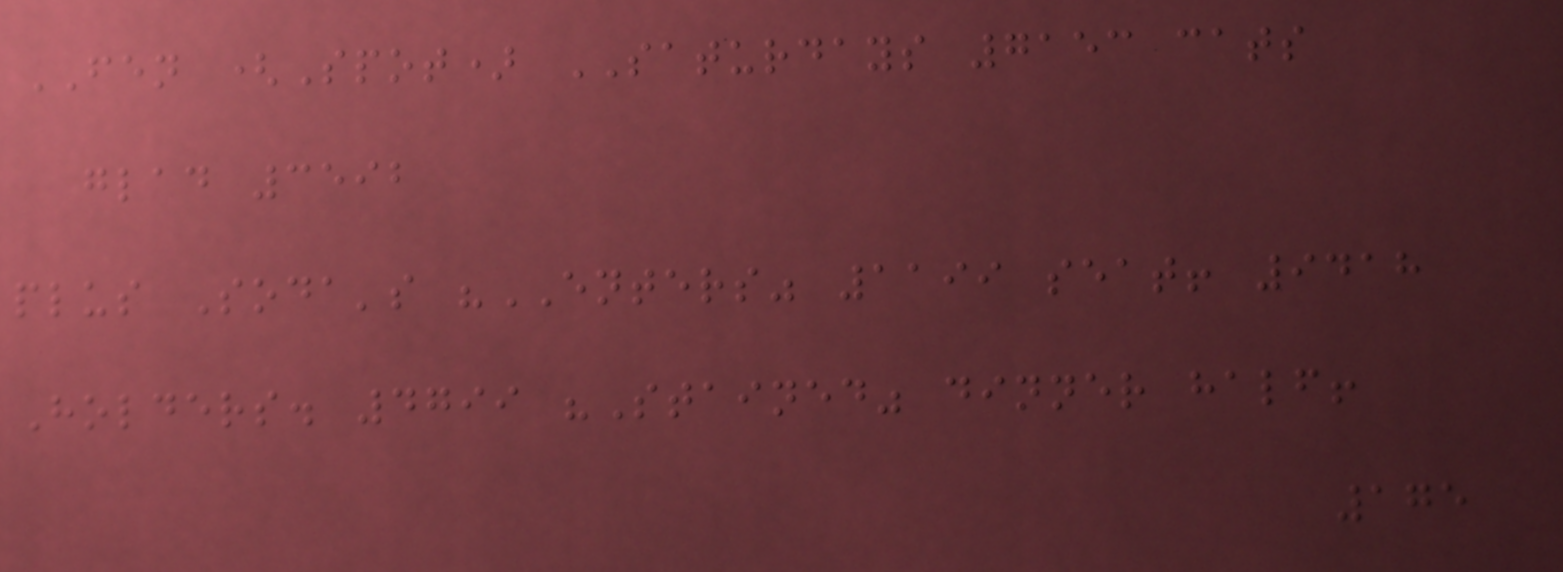FEN (Spot) SATURDAYS 7153 cats
glad 3592
plus Soda's "ENTERS" 1199 seat! 9418
Holders. 4799 "Stained" dinner half!
175
